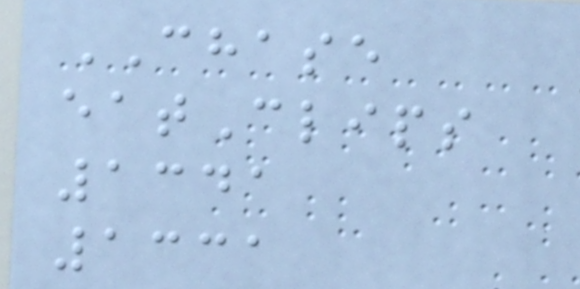CHASE
eatClips
1341
1331
